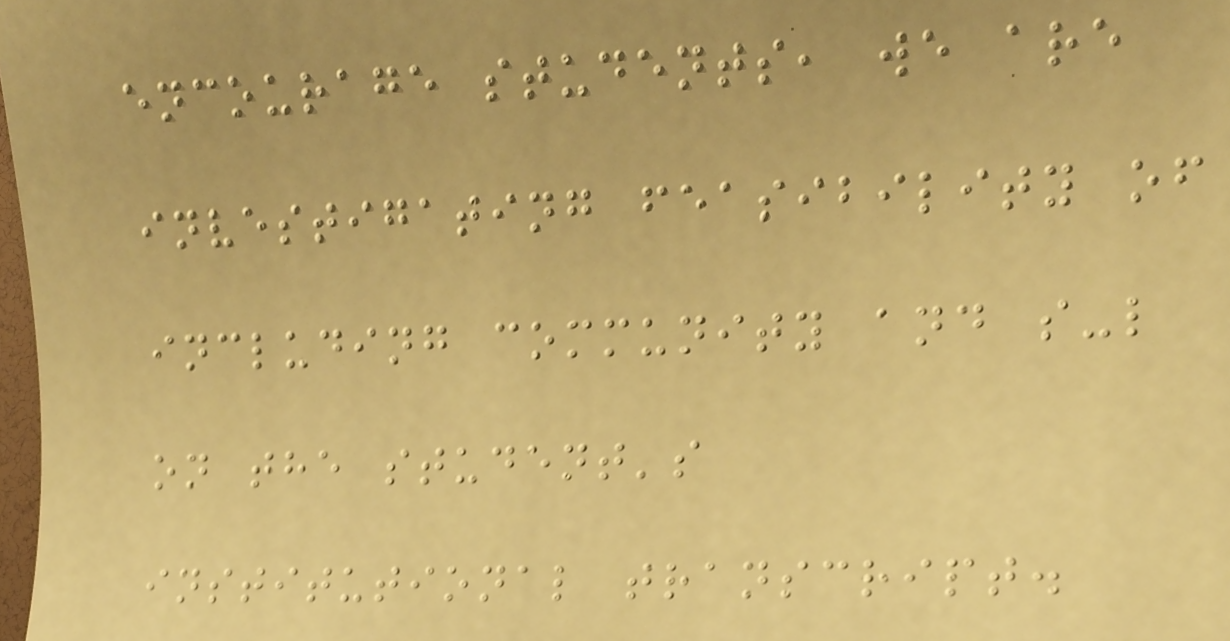encourage students, we are
investigating feasibility of
including community and s-l
on the student's
institutional transcript.
